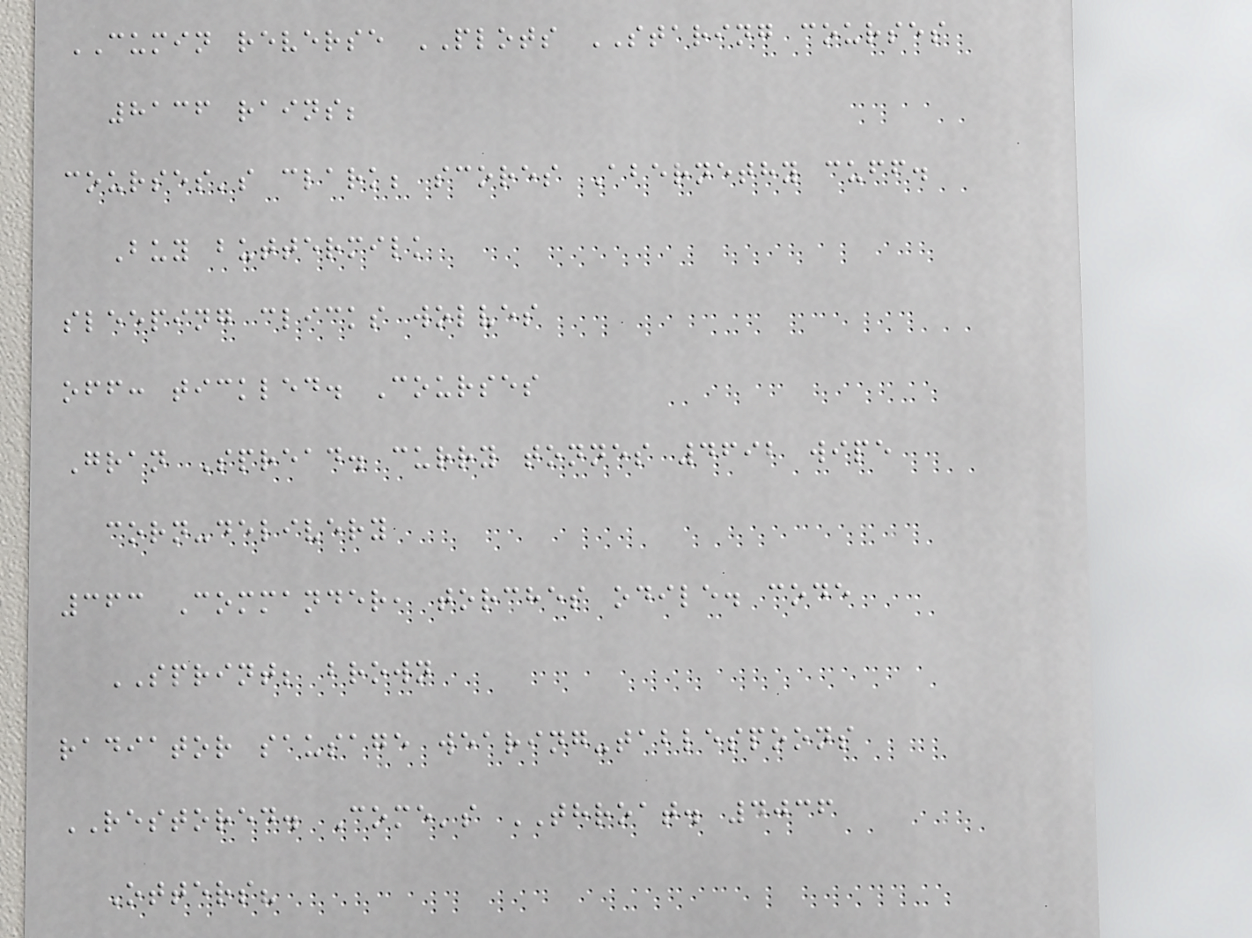CUMIN reverse PLOTS STARING courses
8136 rains;
courses's clark; scores Abernethy cuff.
Buy buttermilk
sleeping clicks wolves
off: tickled. Courses
Gran Spread. curry tonnes 4692 wipe
corn-delivery
363 Commander, torches odile. code
SPRINT; brown
radiator sausage wearing-tablespoons
RESTORED. Come's THROAT. 4036
Otters?
